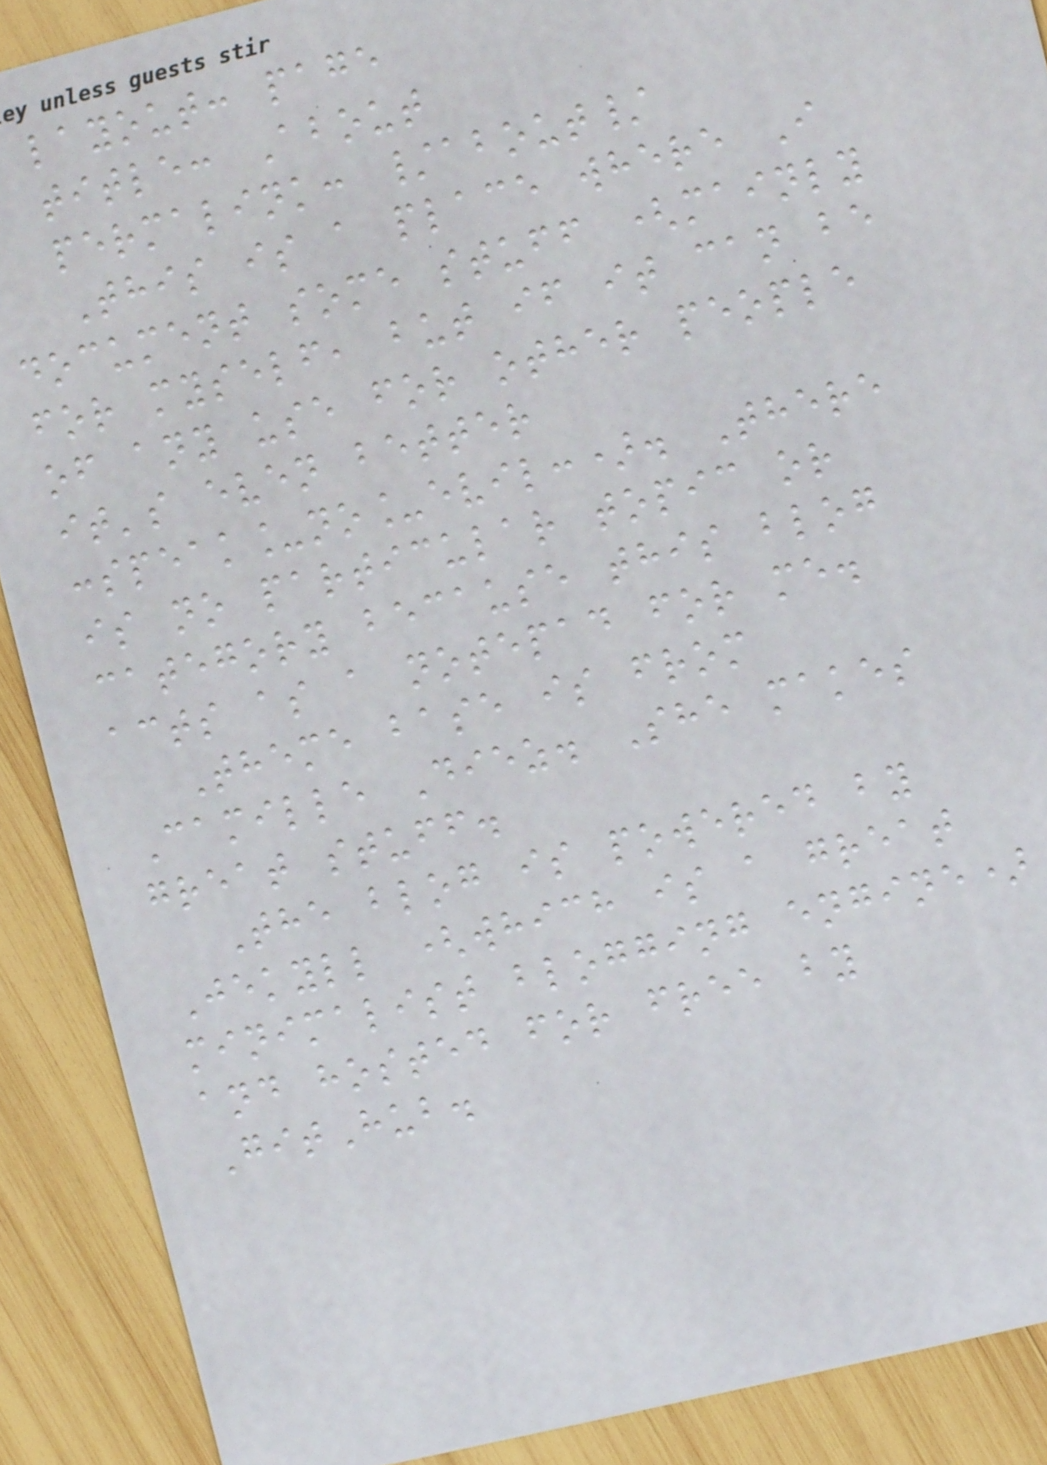layout: page
title: About
permalink: /about/
This is a place where I
document some stuff (mainly
for myself, but if it can be
of any use for other people
it's even better
:speak_no_evil:). There
is no particular topic or
category because this blog
acts as a notepad for me.
Theme base is from
Camille Diez. She makes
great stuff.
The blog is powered by
Jekyll (which is a great
minimalist blogging engine)
and hosted for free by
GitHub.
